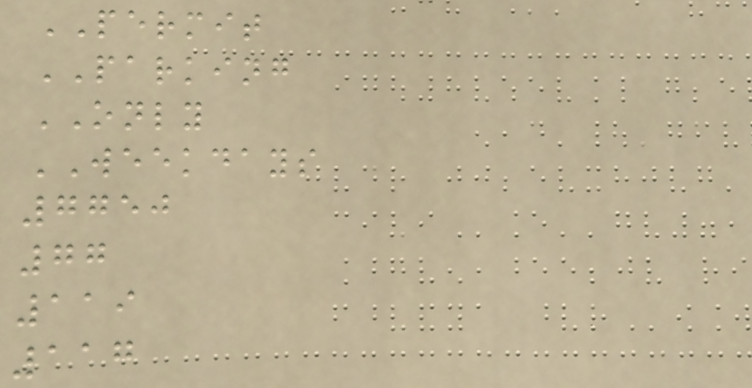PERMIT
PARKING
ONLY
WEEKDAYS
7750
77
119
117
